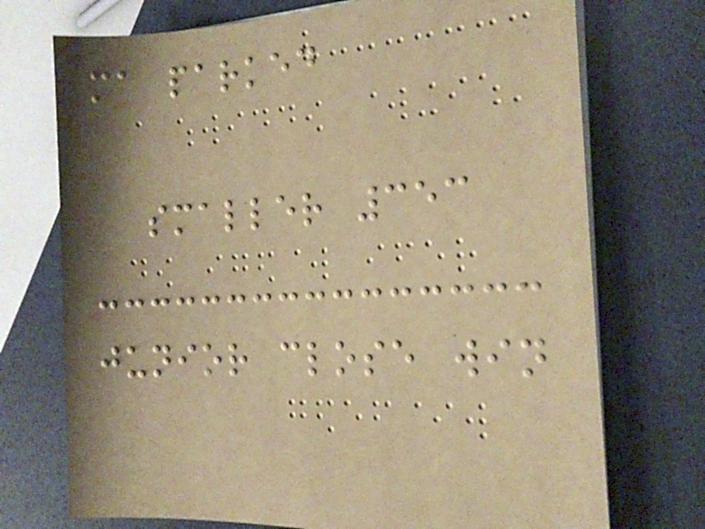ma parked
smaller 353
junior close win
